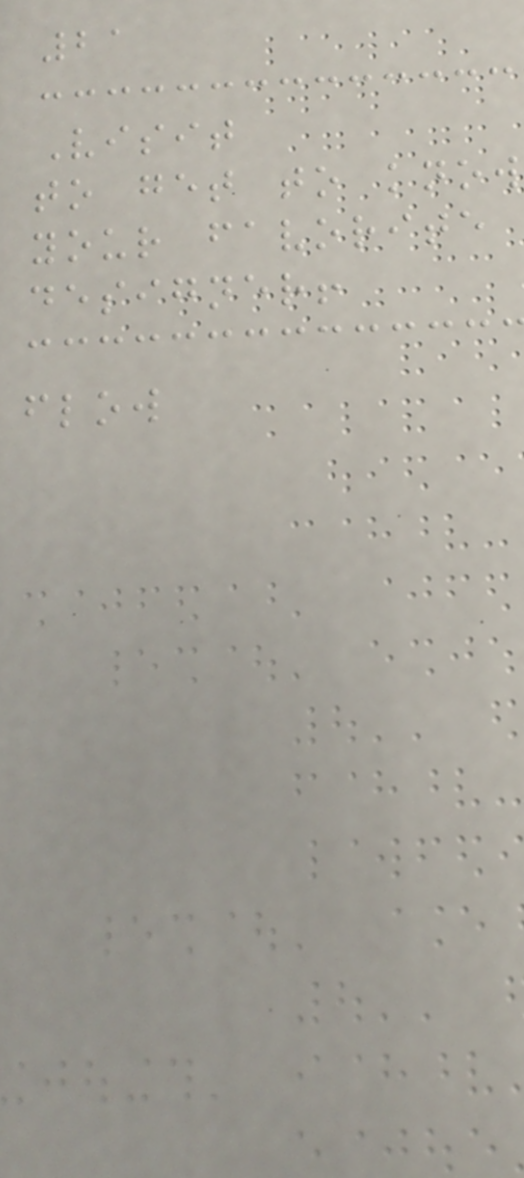21
Visit
to get to know
your favorite
designer!
flow
